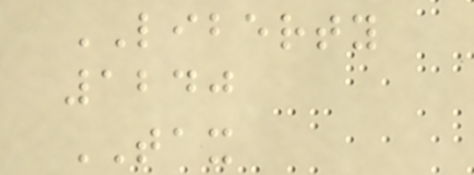LIBERTY
1240
TAX
